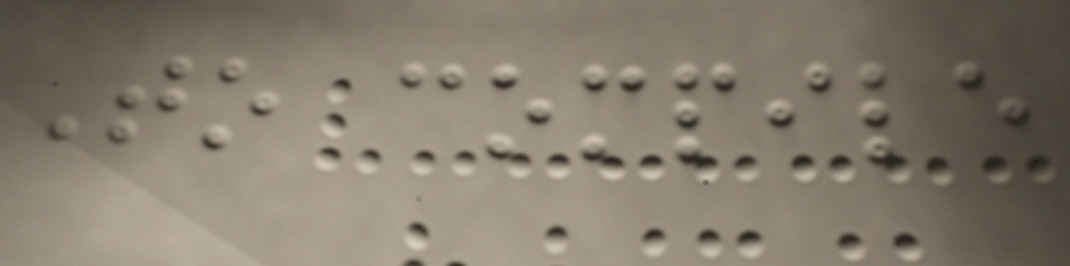To compile
